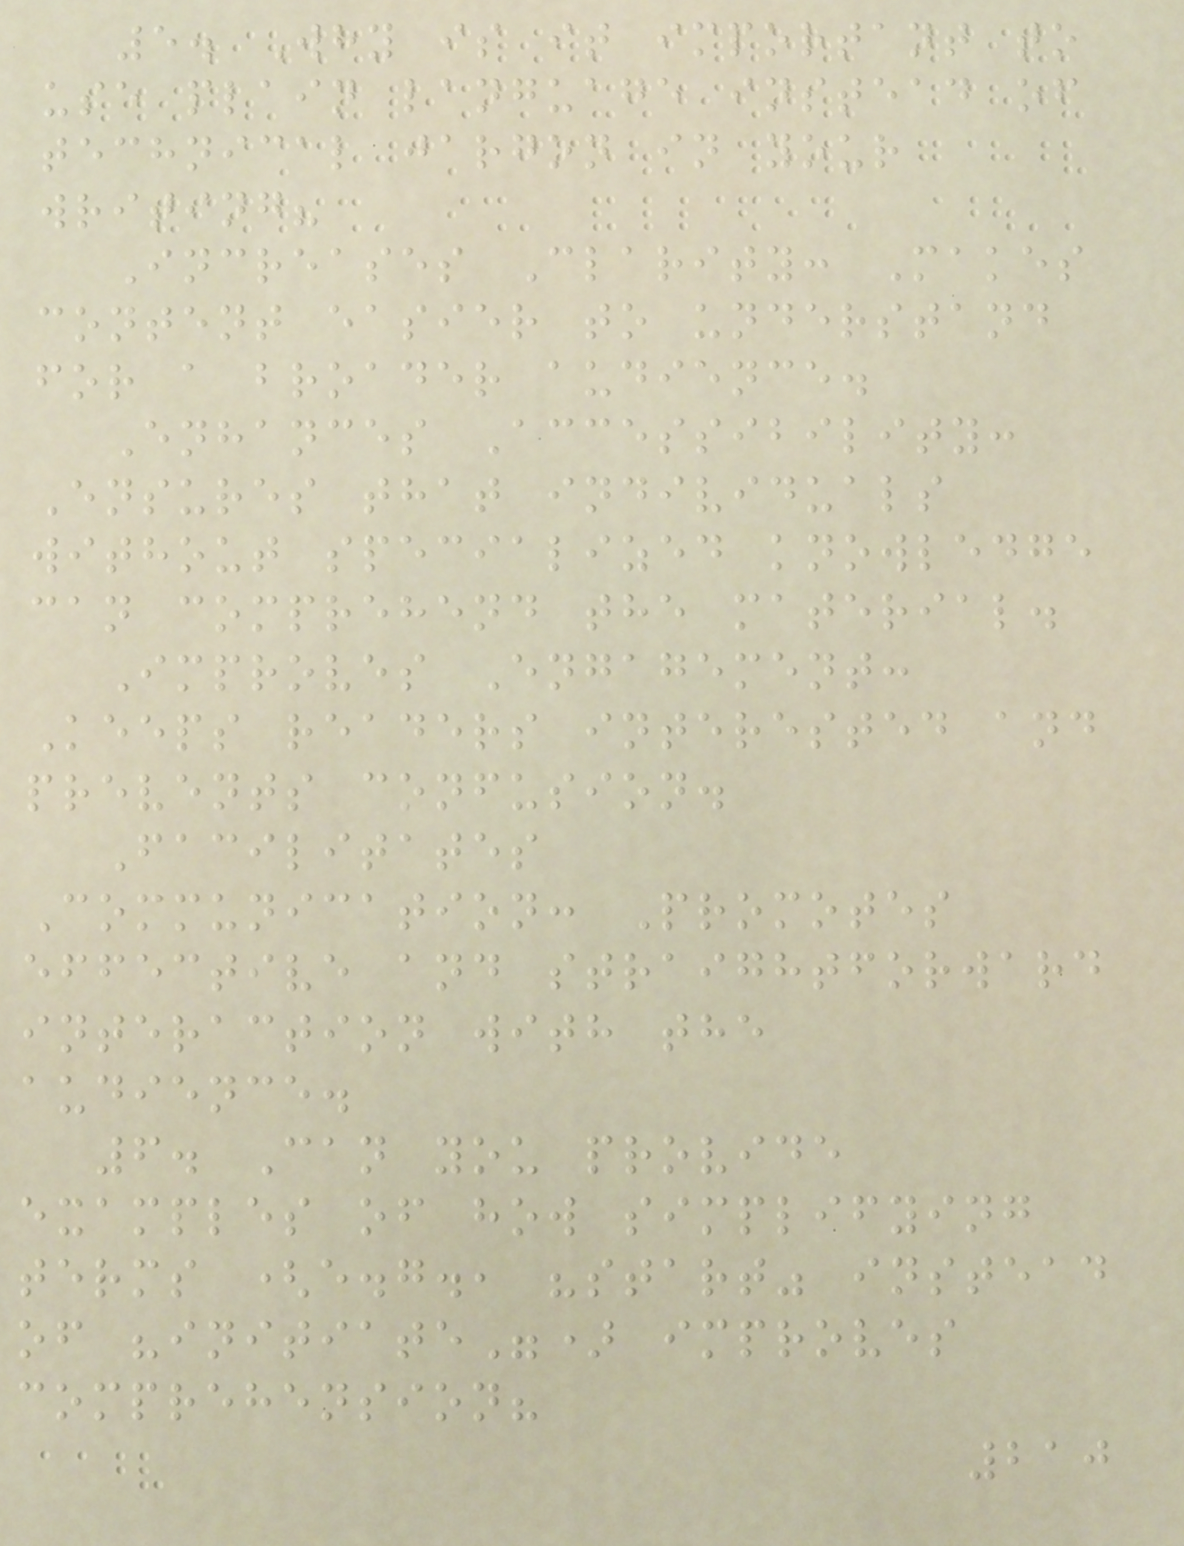5. Why is it important to
use plain language instead of
technical jargon in your
writing?
Increases Clarity: Makes
content easier to understand
for a broader audience.
Enhances Accessibility:
Ensures that individuals
without specialized knowledge
can comprehend the material.
Improves Engagement:
Keeps readers interested and
prevents confusion.
Facilitates
Communication: Promotes
effective and straightforward
interaction with the
audience.
6. Can you provide
examples of how simplifying
terms (e.g., "start" instead
of "initiate") improves
comprehension?
210
